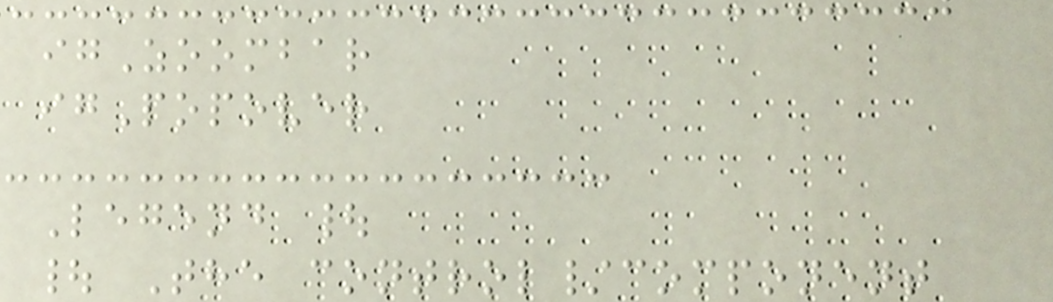igZoombar
igPopover
Legend |
| The control/component
